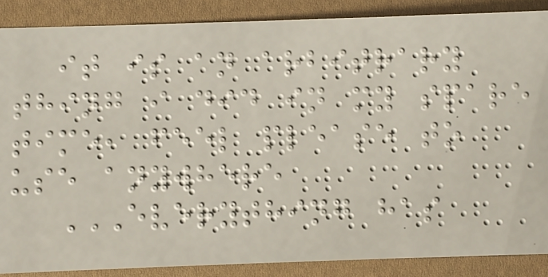it is an arbitrary
thing i did in my spare
time, feel please to
use anywhere
EVERYTHING HAS
